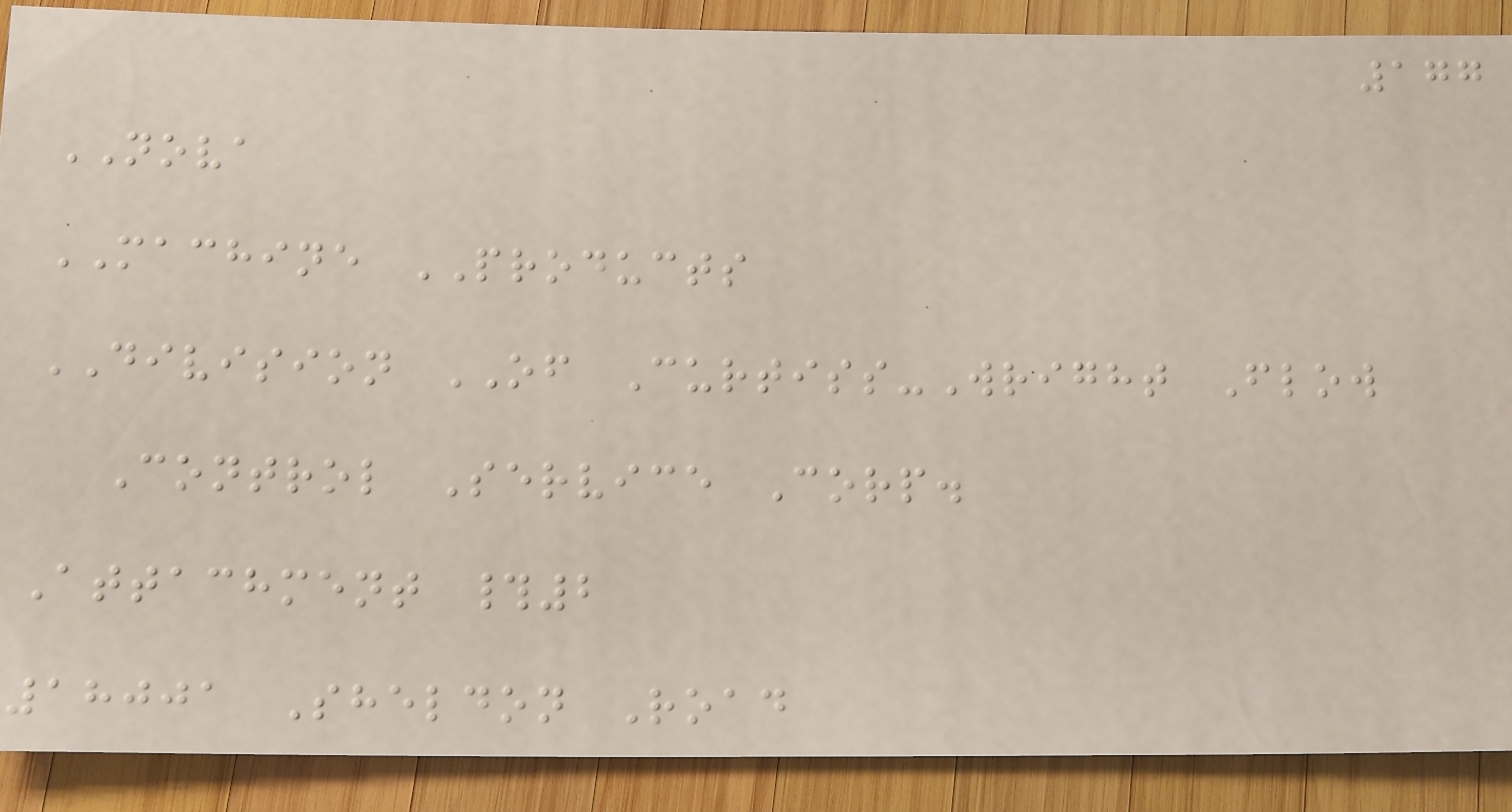177
NOVA
MACHINE PRODUCTS
DIVISION OF Curtiss-Wright Flow
Control Service Corp.
Attachment #2
18001 Sheldon Road
